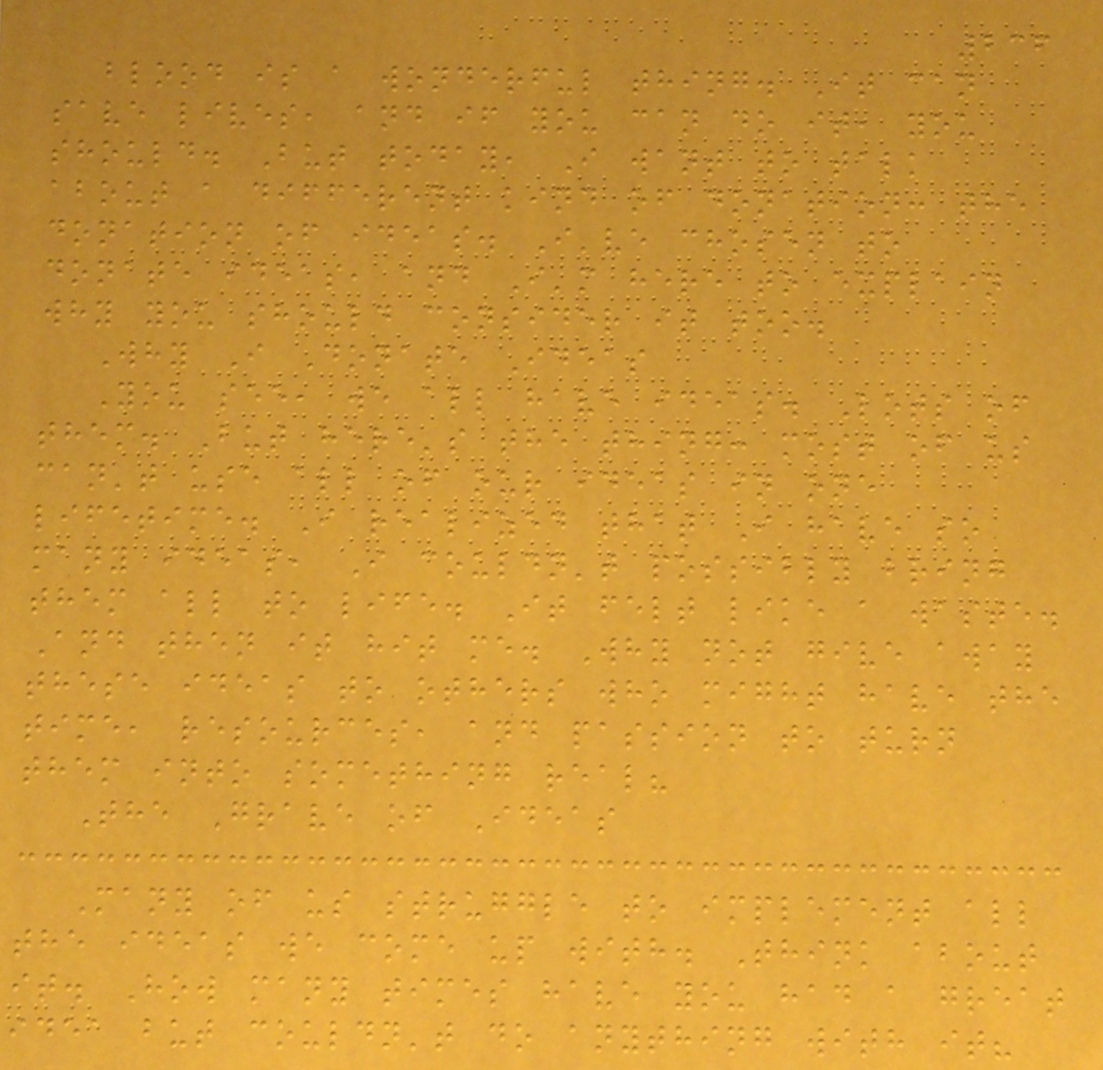236
blood is a wonderful thing. It can
save lives, and if you can do it, you
should. But today, I want to talk
about a different kind of donation: the
donation of ideas. I've chosen to
donate ideas, and I'm here to explain
why you should consider it too.
Why I Donate Ideas
You see, we all have ideas. Lots of
them. But here's the thing: most of us
can't use all of our ideas in one
lifetime. I realized that I have so
many ideas, I couldn't possibly bring
them all to life. It felt like a waste.
And then it hit me. Why not give away
these ideas to others who might have the
time, resources, and passion to turn
them into something real?
The Grave of Ideas
Many of us struggle to implement all
the ideas we come up with. Think about
it. How many times have you had a great
idea but couldn't do anything with it?
